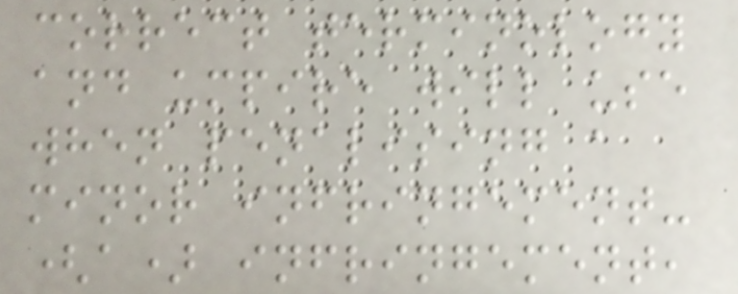correct terminology
and umpire will use
when penalising a
minor infringement-
(a) infringement,
